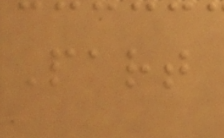Part
